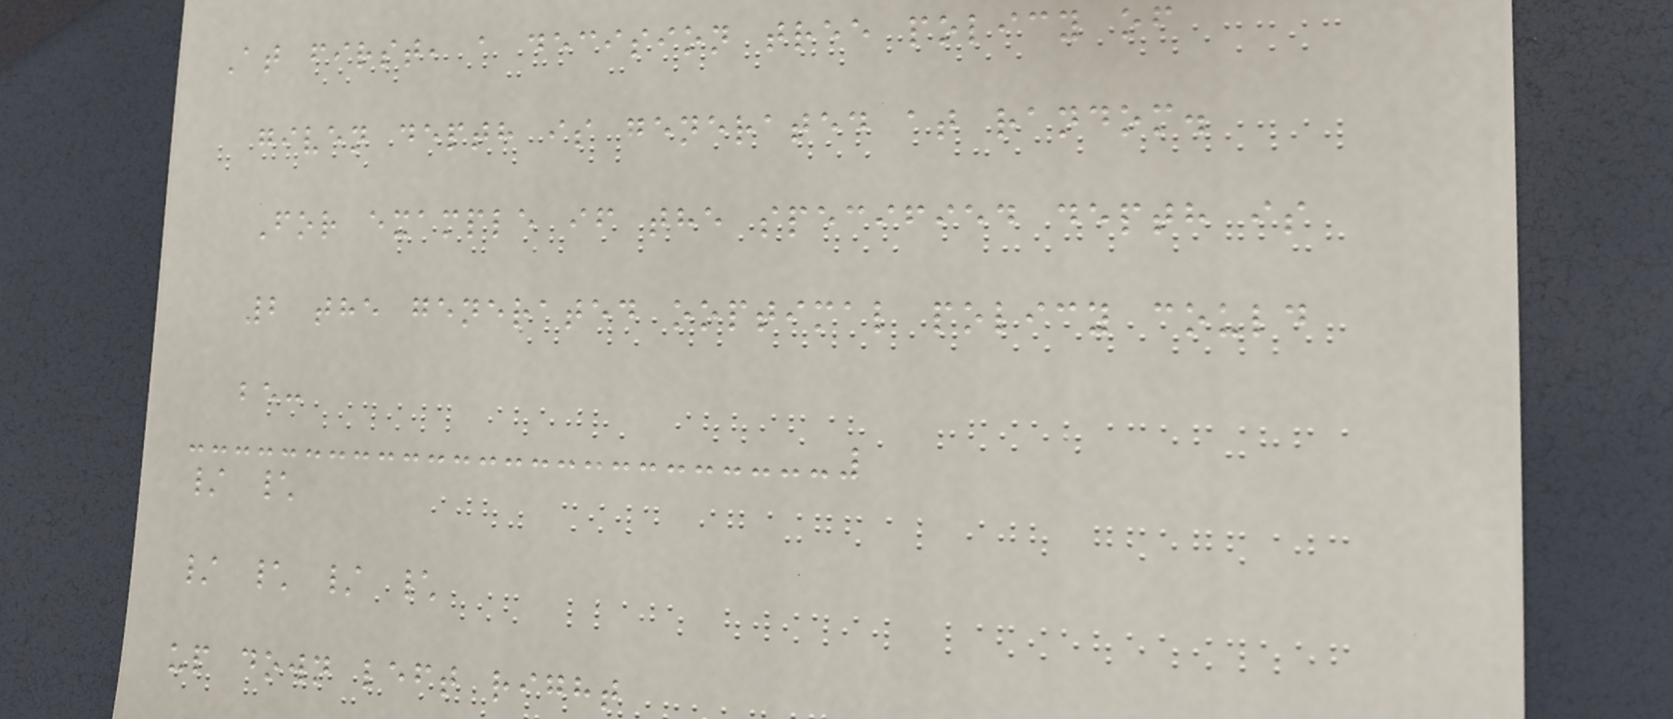At first, a decision tree policy of
given depth is generated at random.
For example if the specified depth is
2 the generated ooptimal policy could
be:
/ \
/ \ / \
up down left right
